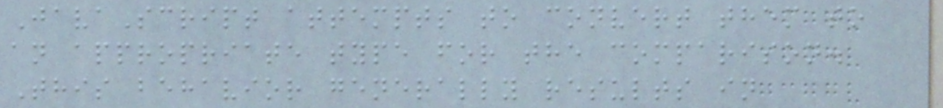JavaScript attempts to convert them to
an appropriate type for the comparison.
This behavior generally results in
